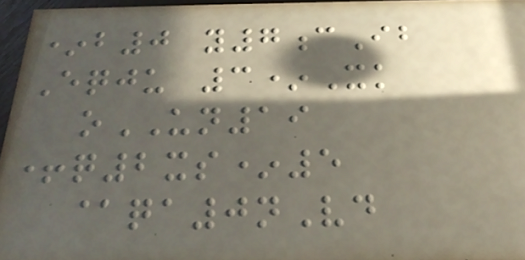*b0 y7cIb
Eqju 3*Xk
oUN19
+q2xs*5
@qa0nVd
